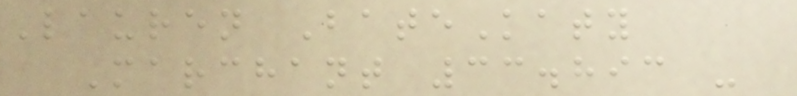Lauren BateKaty
Marchant 33.893 -
